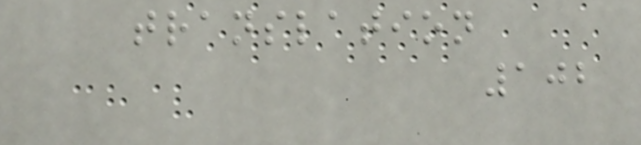translation
102
